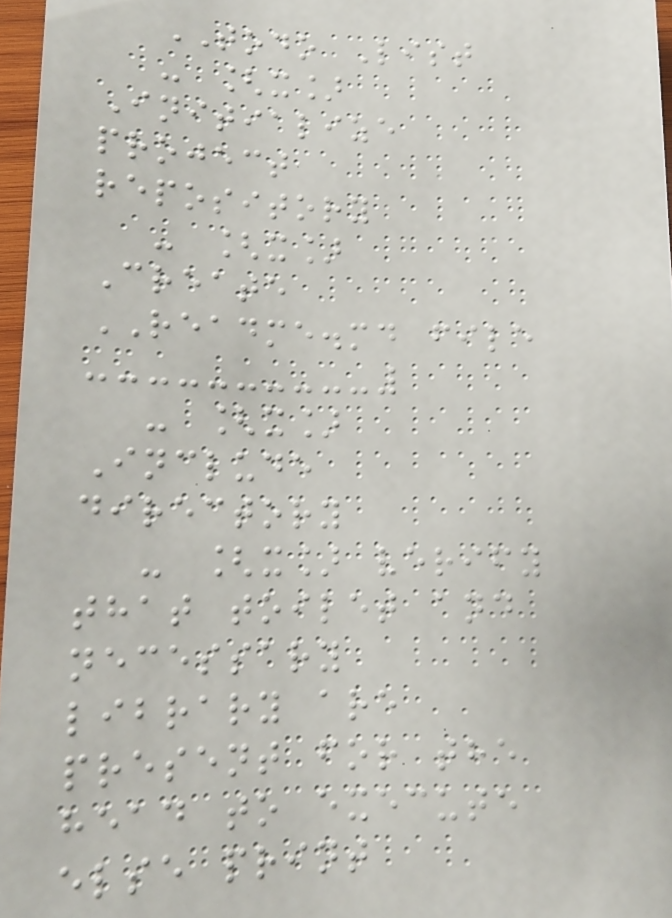TODO List
- [x]
Initialize
project
repository
- [x]
Create
README.md file
- [x]
Include
directory
- [x] verify
that toilet and
necessary
library are
present for the
head to execute
else print
